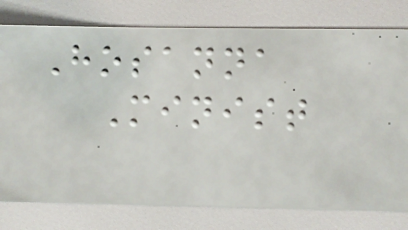Hosanna
Minist
